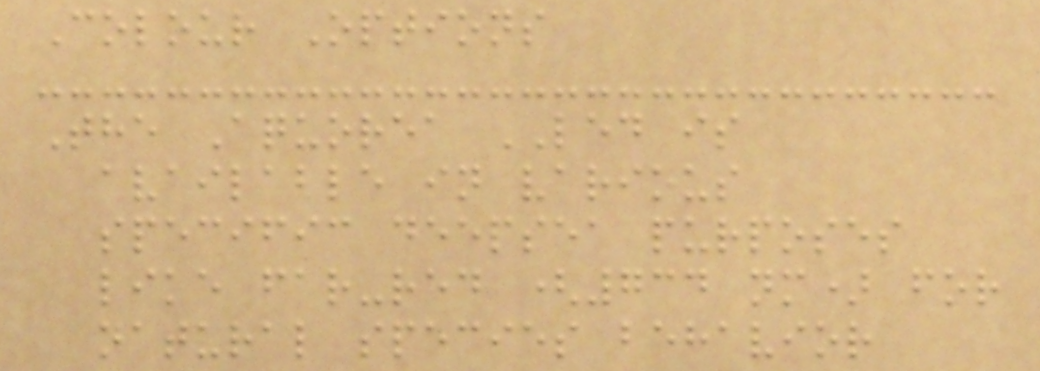Colour Options
The Aquorea LED is
available in various
specific deepsea purposes
like far-red (734 nm) for
natural species behavior
